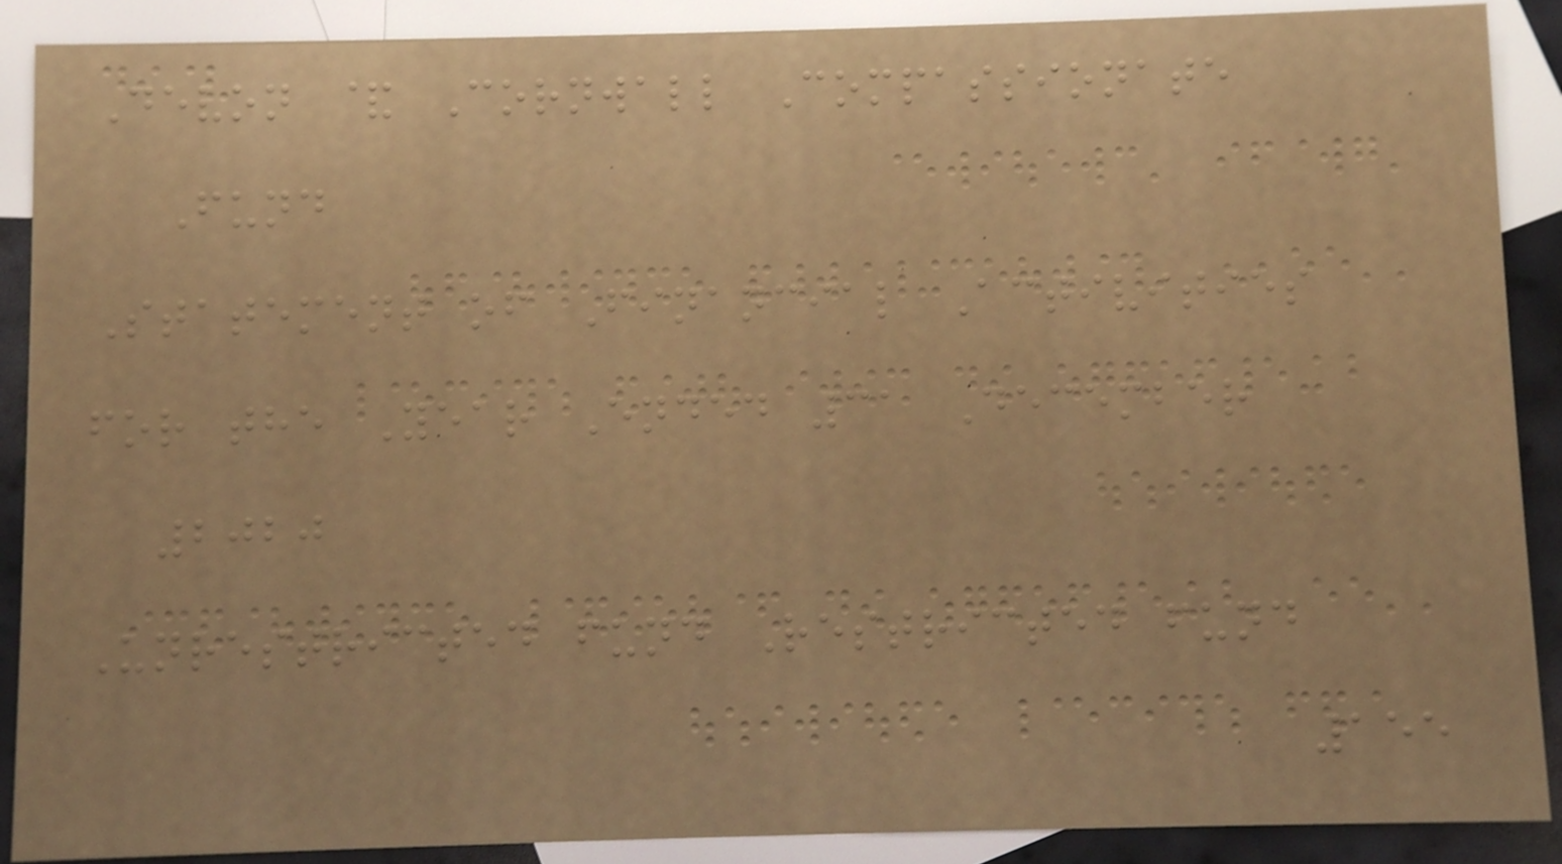Devon & Cornwall Compassionate
Fund
Statement of Financial Activities
for the Year Ended 31 December
2020
Unrestricted fund Restricted fund
155
